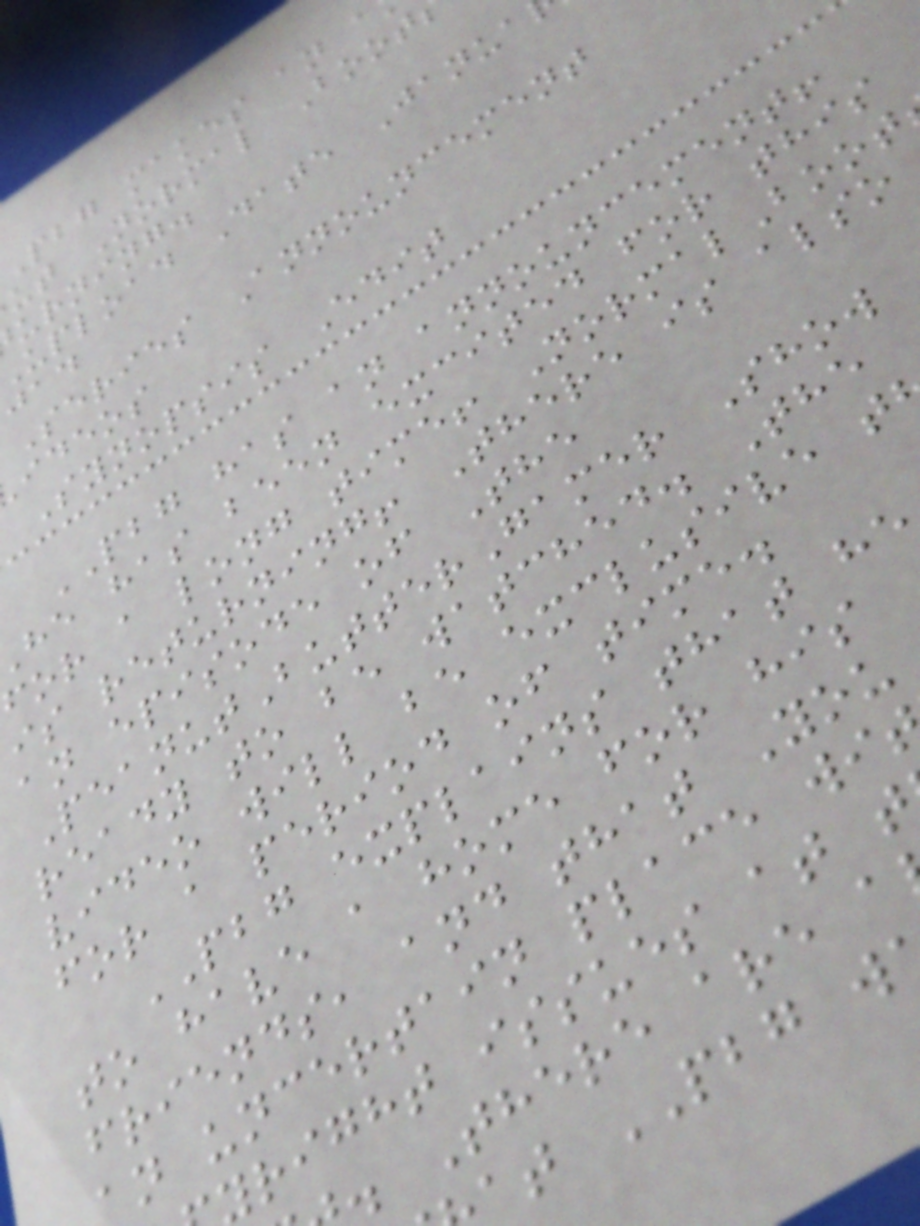pbg makes an a
ut Normal Boot
urning.
upload Date Janua
Series Announcement
ideos
Synopsis Edit
PBG has an announcement!
he has been excited for this
for a long time! NormalBoot
is returning! There is also
an episode of The
PeanutButterGamer Show
ready to be watched. The
video will be exclusive t
for a period of time.
PBG explains that he
to have a home for his
friends, and that You
n uncertain place wi
right issues at t
. There are a
at PBG w
